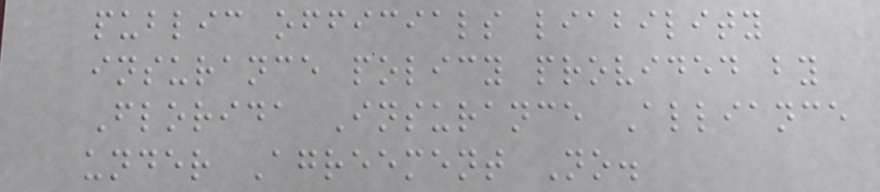public officials liability
insurance policy provided by
Florida Insurance Alliance
under Agreement No.
